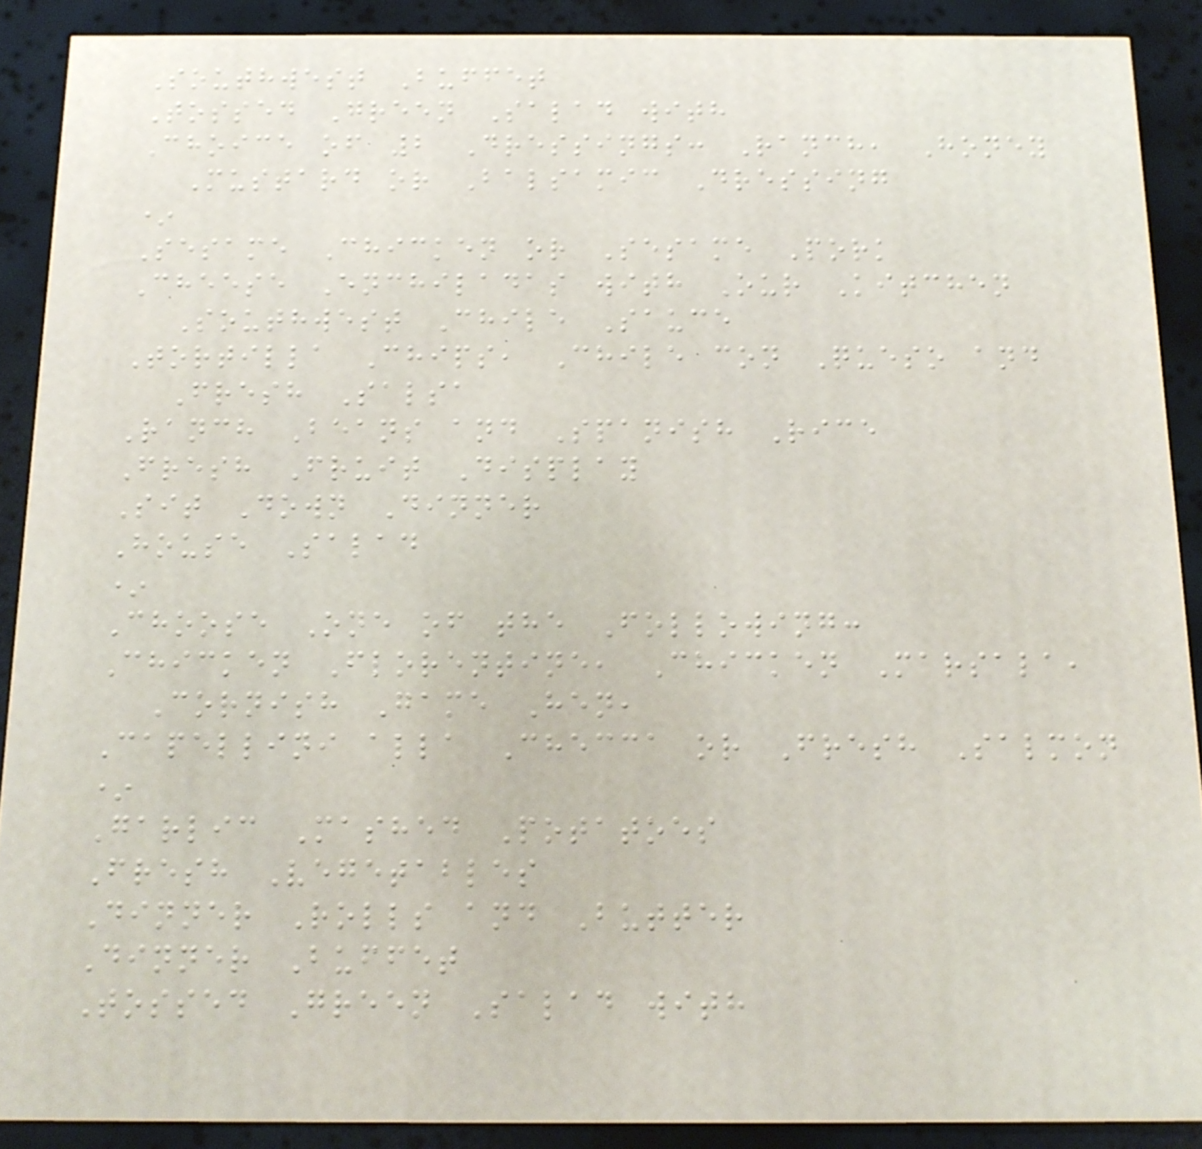Southwest Buffet
Tossed Green Salad with
Choice of 2 Dressings: Ranch, Honey
Mustard or Balsamic Dressing
*
Sesame Chicken or Sesame Pork
Cheese Enchiladas with Our Kitchen
Southwest Chile Sauce
Tortilla Chips, Chile con Queso and
Fresh Salsa
Ranch Beans and Spanish Rice
Fresh Fruit Display
Sit Down Dinner
House Salad
*
Choose One of the Following:
Chicken Florentine, Chicken Marsala,
Cornish Game Hen,
Capellini alla Checca or Fresh Salmon
*
Garlic Mashed Potatoes
Fresh Vegetables
Dinner Rolls and Butter
Dinner Buffet
Tossed Green Salad with
